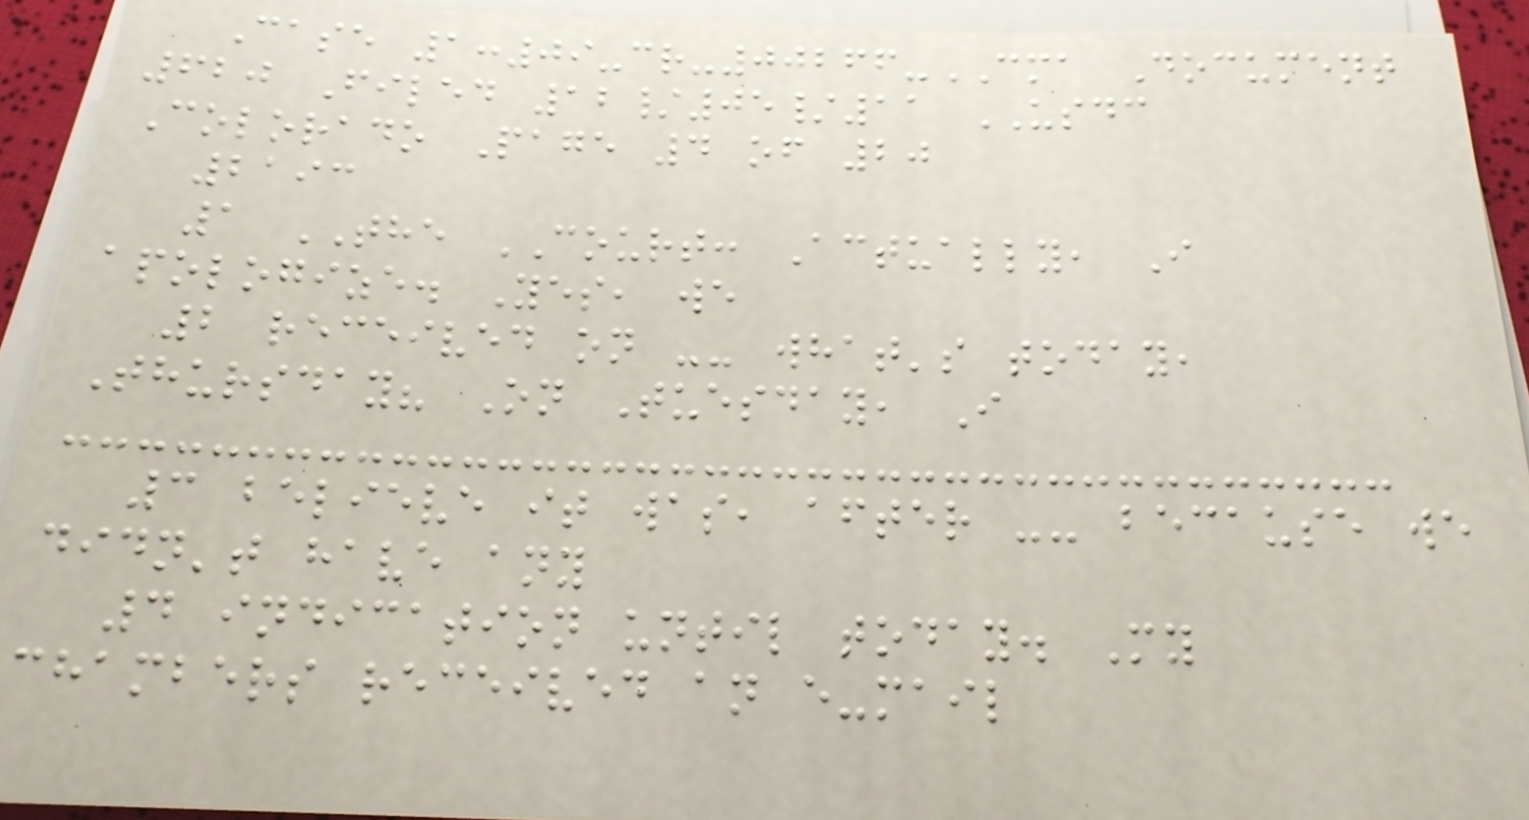Case 1:09-cr-00266-CMA Document
620 Filed 12/05/11 USDC
Colorado Page 4 of 20
2193
1 THE COURT: Actually, I
apologize. Yes, we
2 received on -- what's today,
Thursday? On Tuesday, I
3 believe it was, after -- because we
didn't have any
4 indication until today. My
chambers received an e-mail
